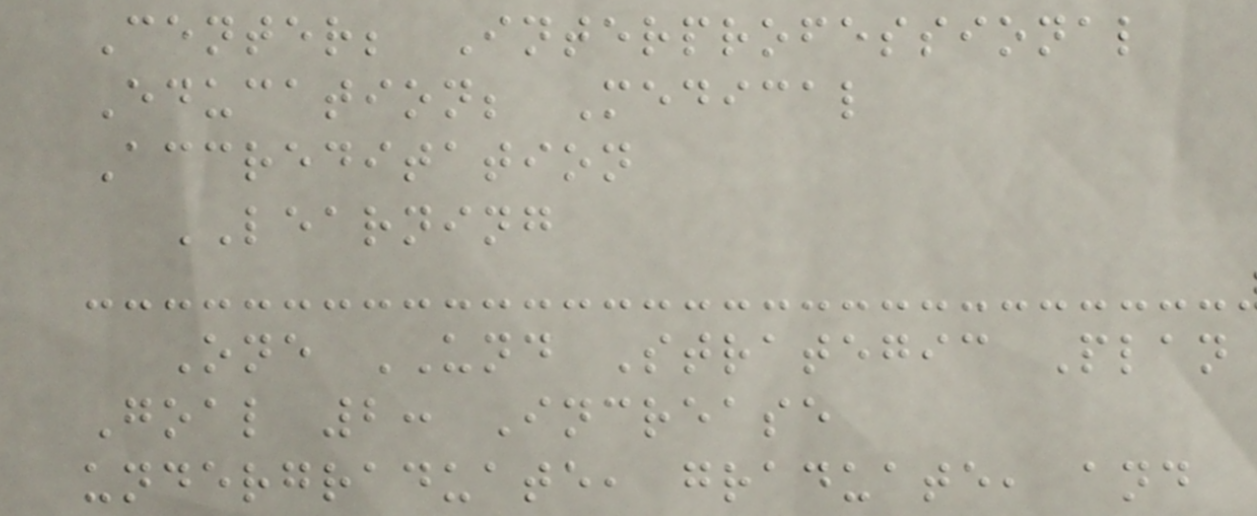Center; Interprofessional
Education; Medical
Accreditation
LEARNING
One UND Strategic Plan
Goal 2: Increase
undergraduate, graduate, and
